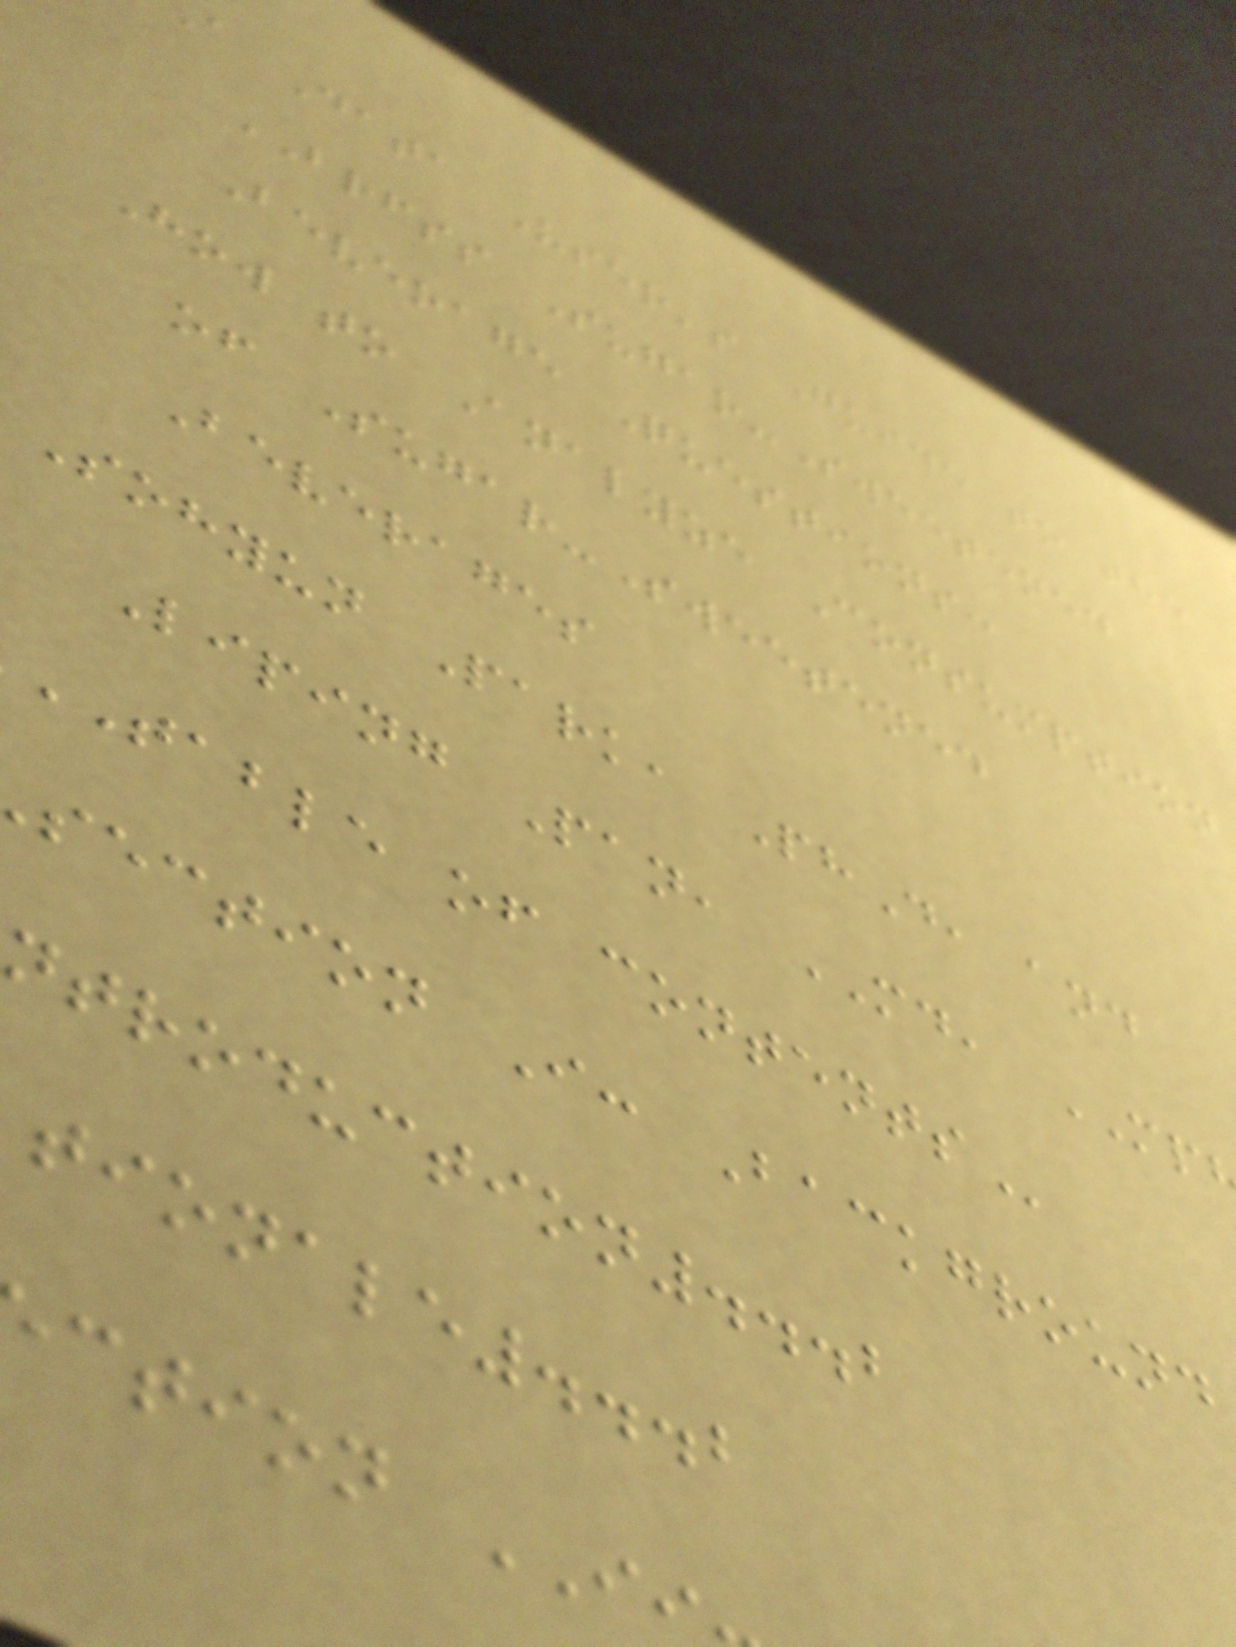a Data User's Guide to the
BRFSS Sugar-Sweetened
Beverage Questions:
How to Analyze Consumption
of Sugar-Sweetened
Beverages
Sohyun Park, PhD, and
Liping Pan, MD, MP
TABLE of
section I: Background
ntroduction...2
tionale...2
